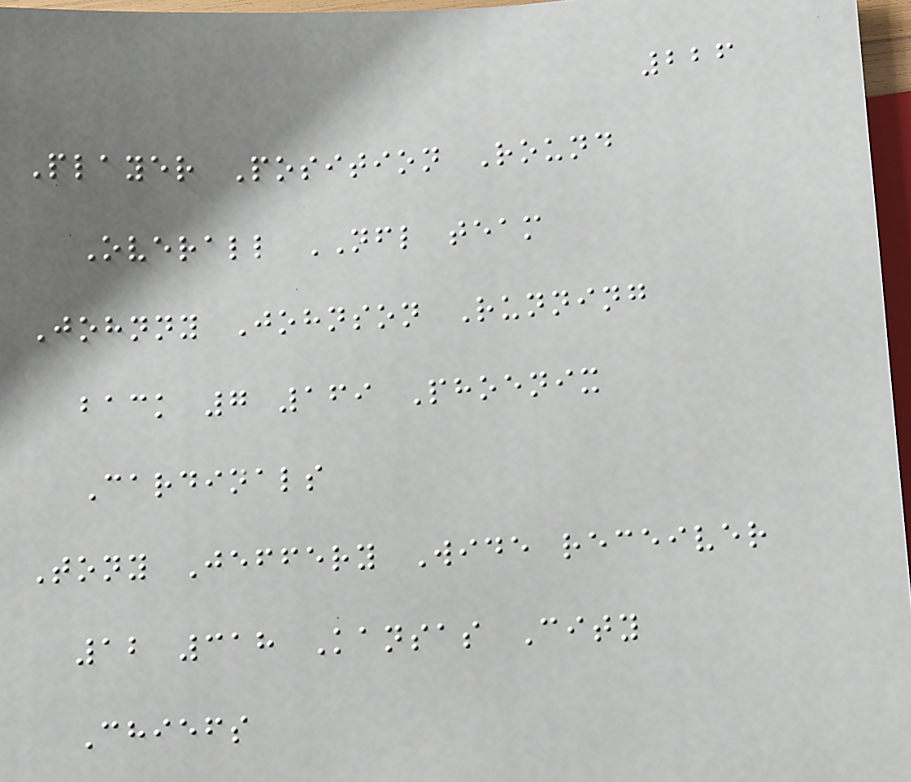226
Player Position Round
Overall NFL team
Johnny Johnson Running
back 7 169 Phoenix
Cardinals
Tony Jeffery Wide receiver
12 318 Kansas City
Chiefs
